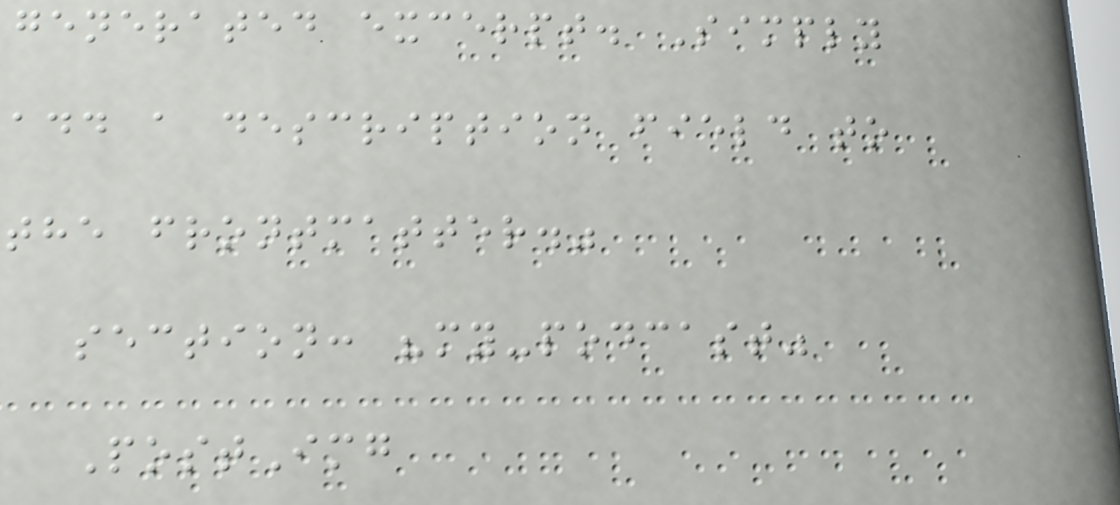generated excerpt. Simply
add a description field to
the frontmatter."
section: "my-podcast"
PostImg
